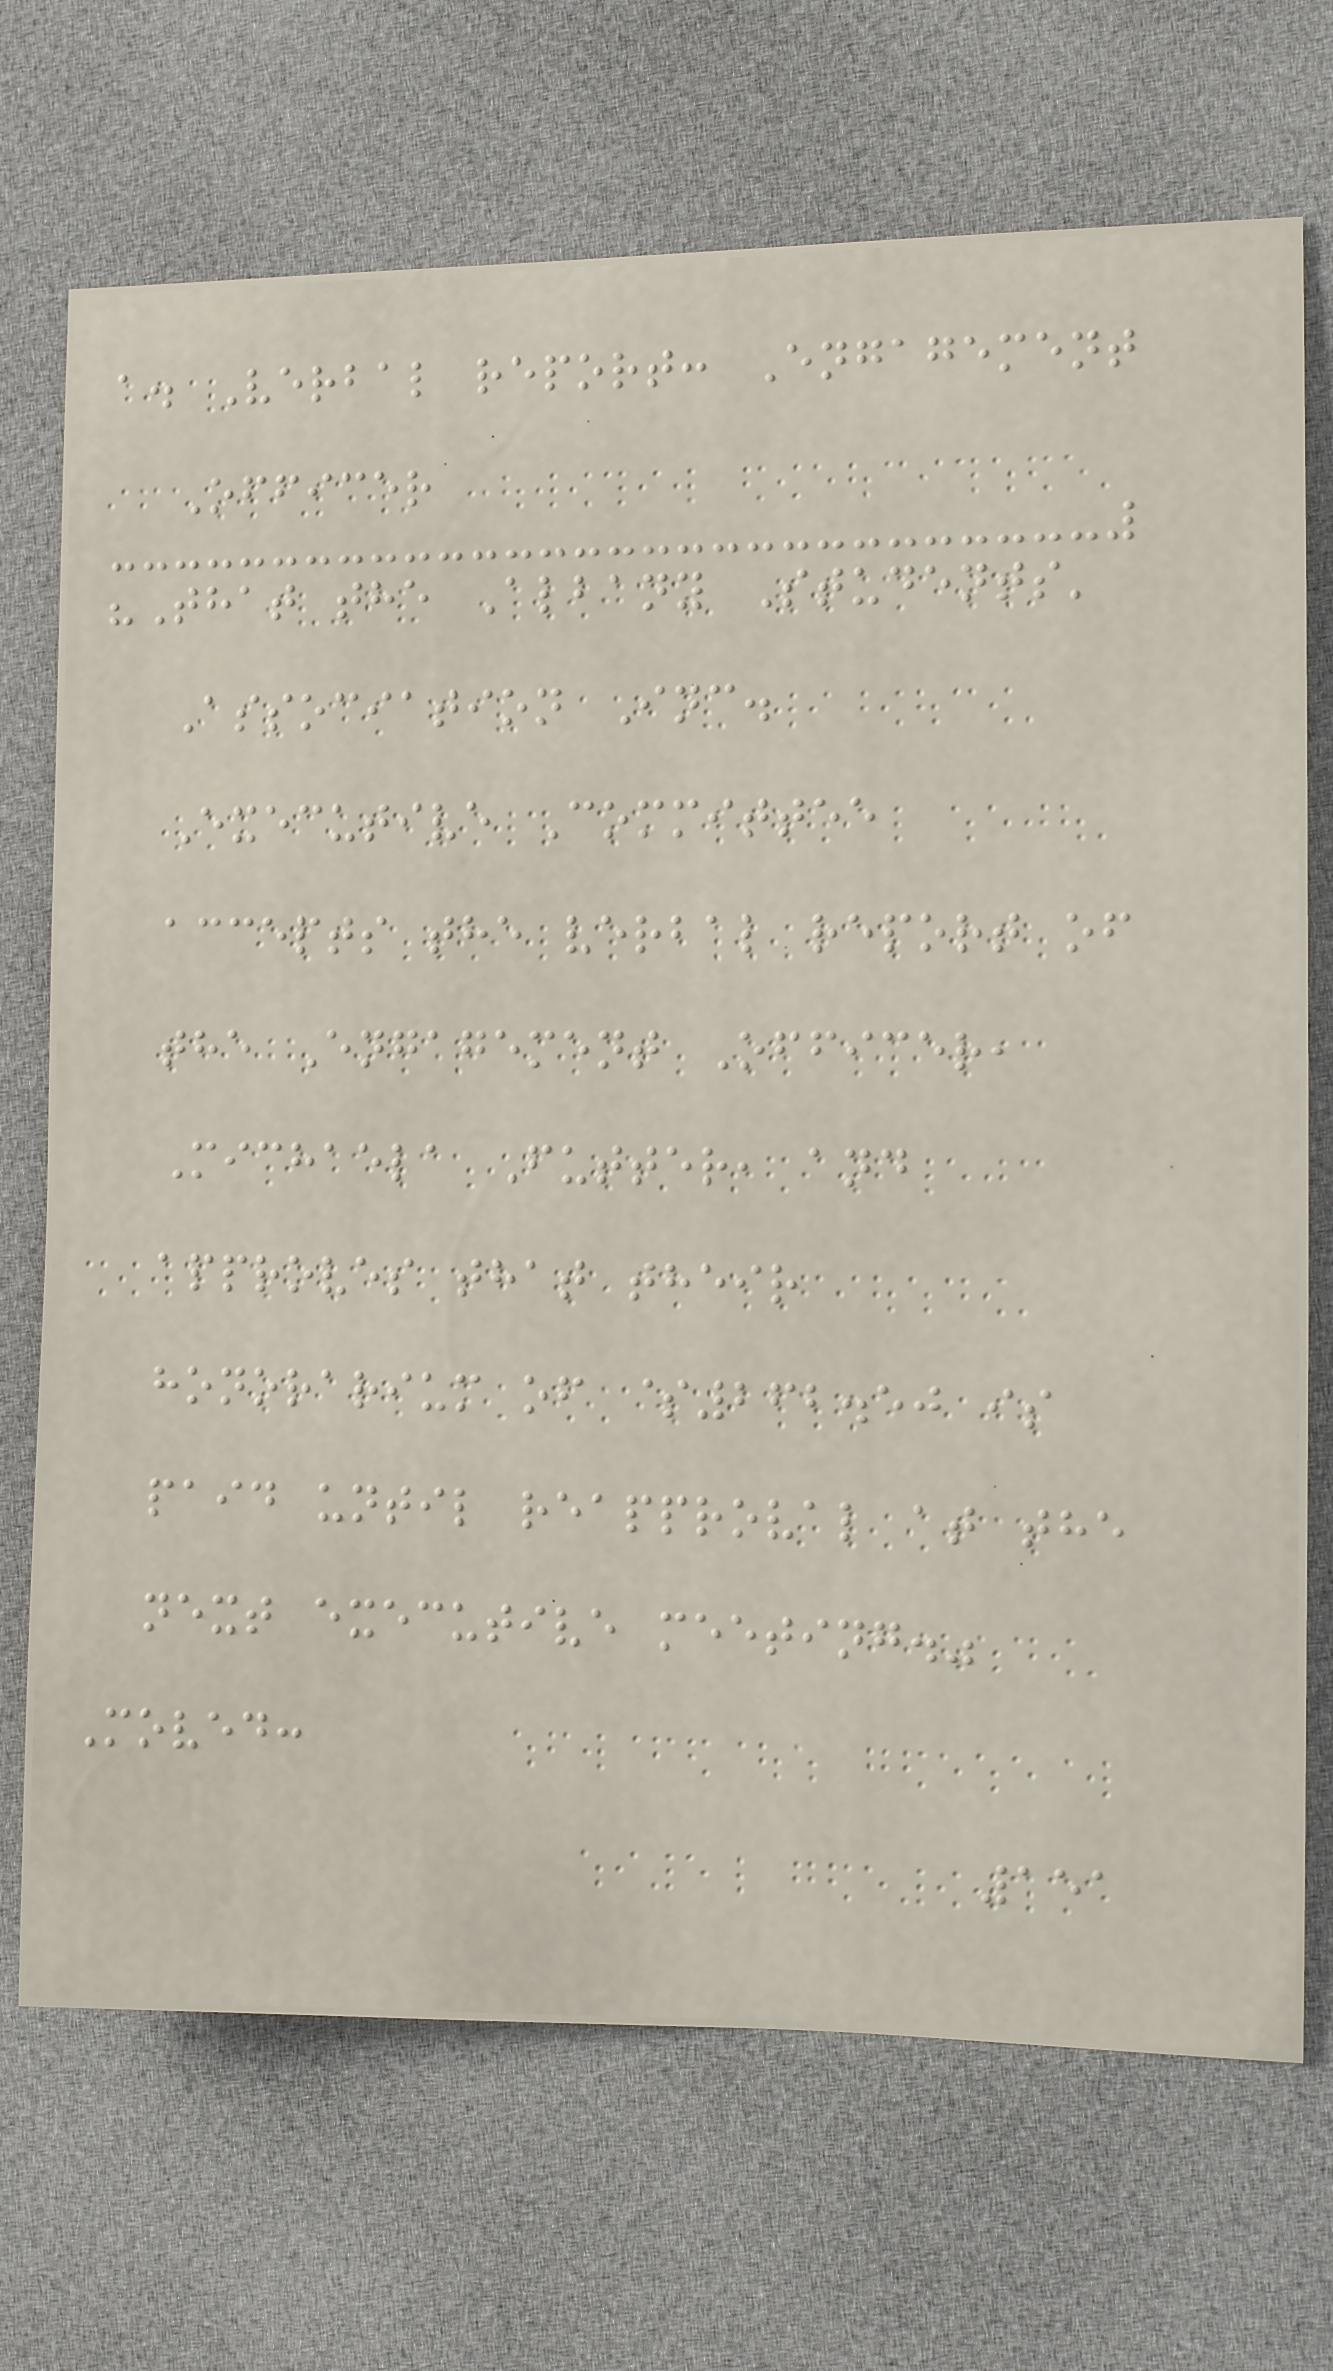a. Verbal report: Engagement
Officer
"That the Albany Students'
Association Inc.
Executive Committee
accepts the verbal report of
the Engagement Officer,
Michaela Futter, and
approves that their
honorarium of $262.50 is
paid until reapproval at the
next executive meeting."
Moved:
151
